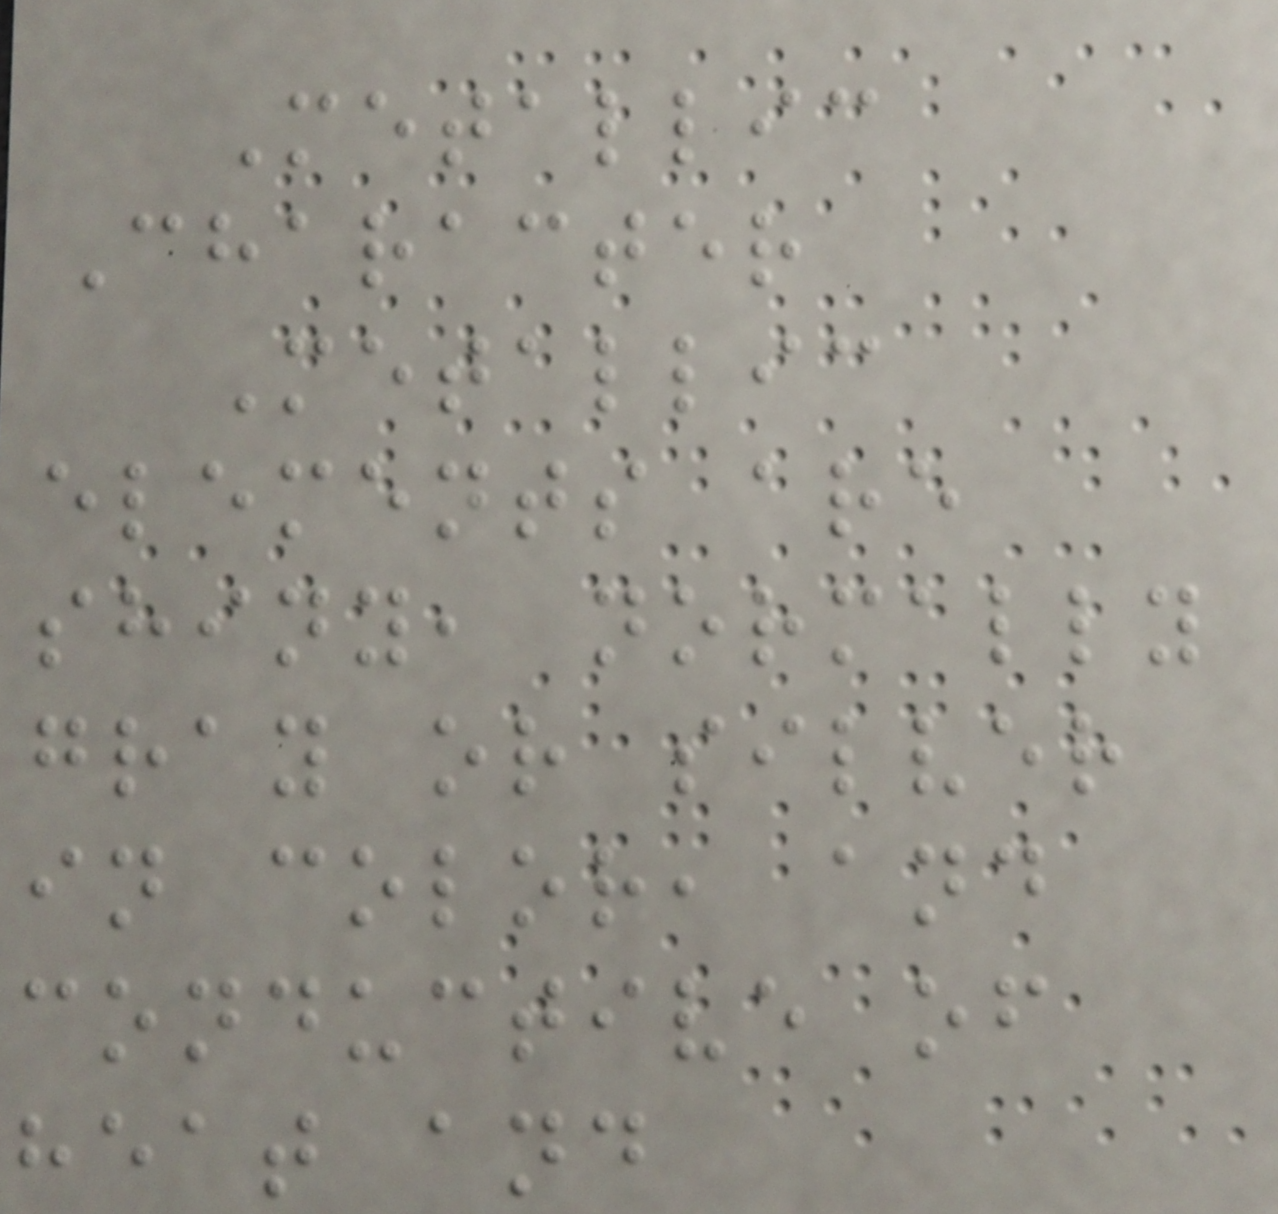Metallic
Character
Metallic
elements are
shiny, normally
gray or silver
in color, and
conductive of
heat and
